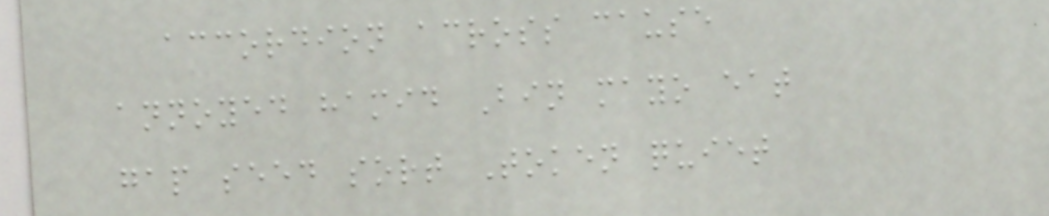accordion across cause
annoyed hamid Bin mayo eat
gap seed sort Token quiet
